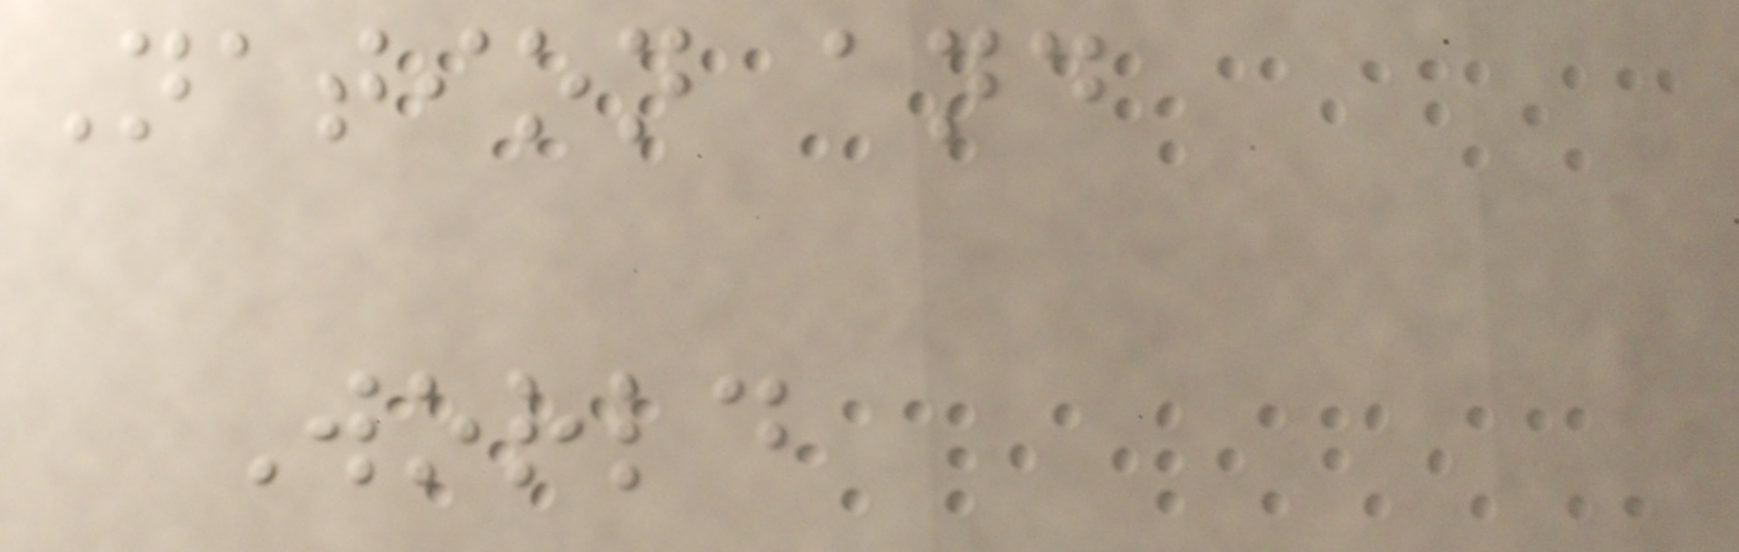Nation and
World
